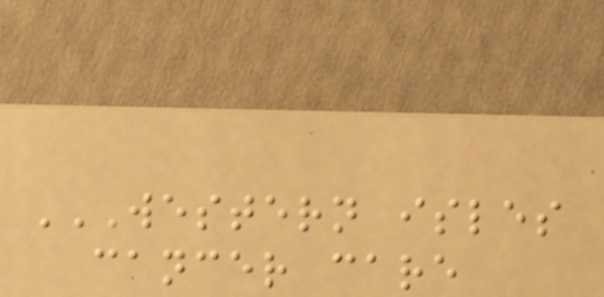WESTERN ISLES
CANCER CARE
